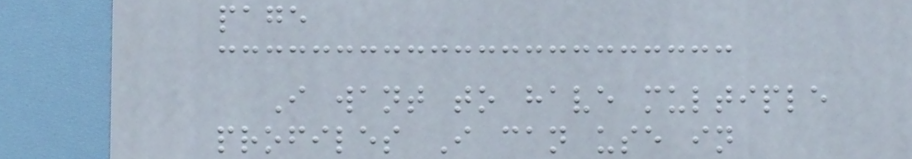page
I want to have multiple
profiles I can use in
